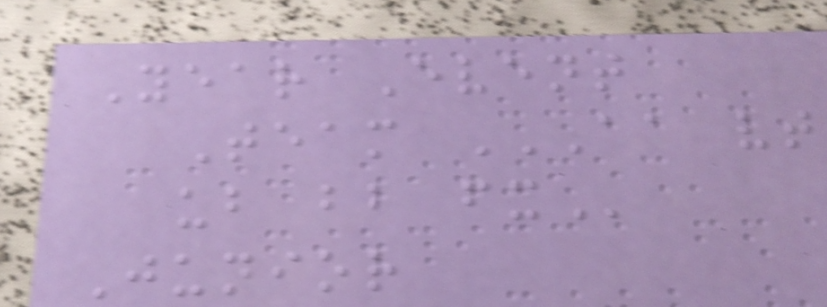Year Event
Team AA VT
UB BB FX
Junior
